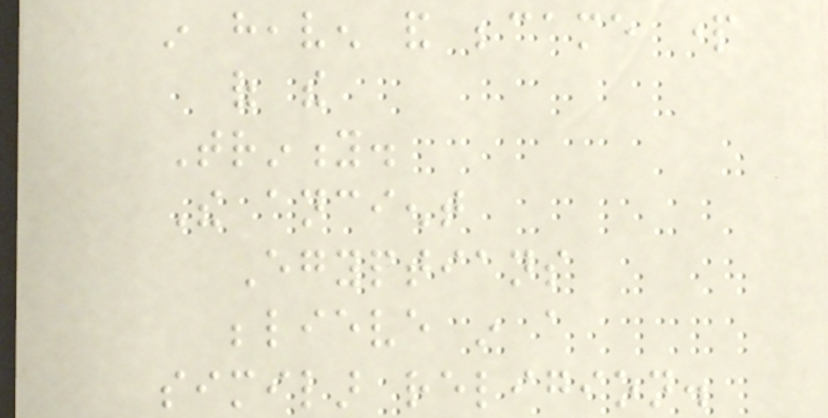in heaven and became part
of the
Trinity.
The ancient
Egyptians
believe in a
similar religion.
